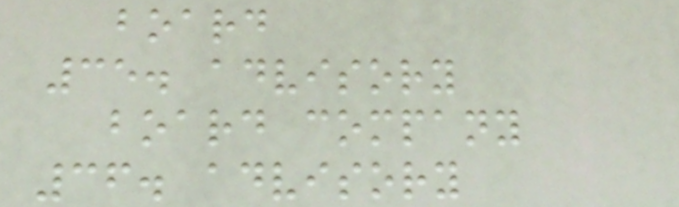board
35. advisory
board company
36. advisory
